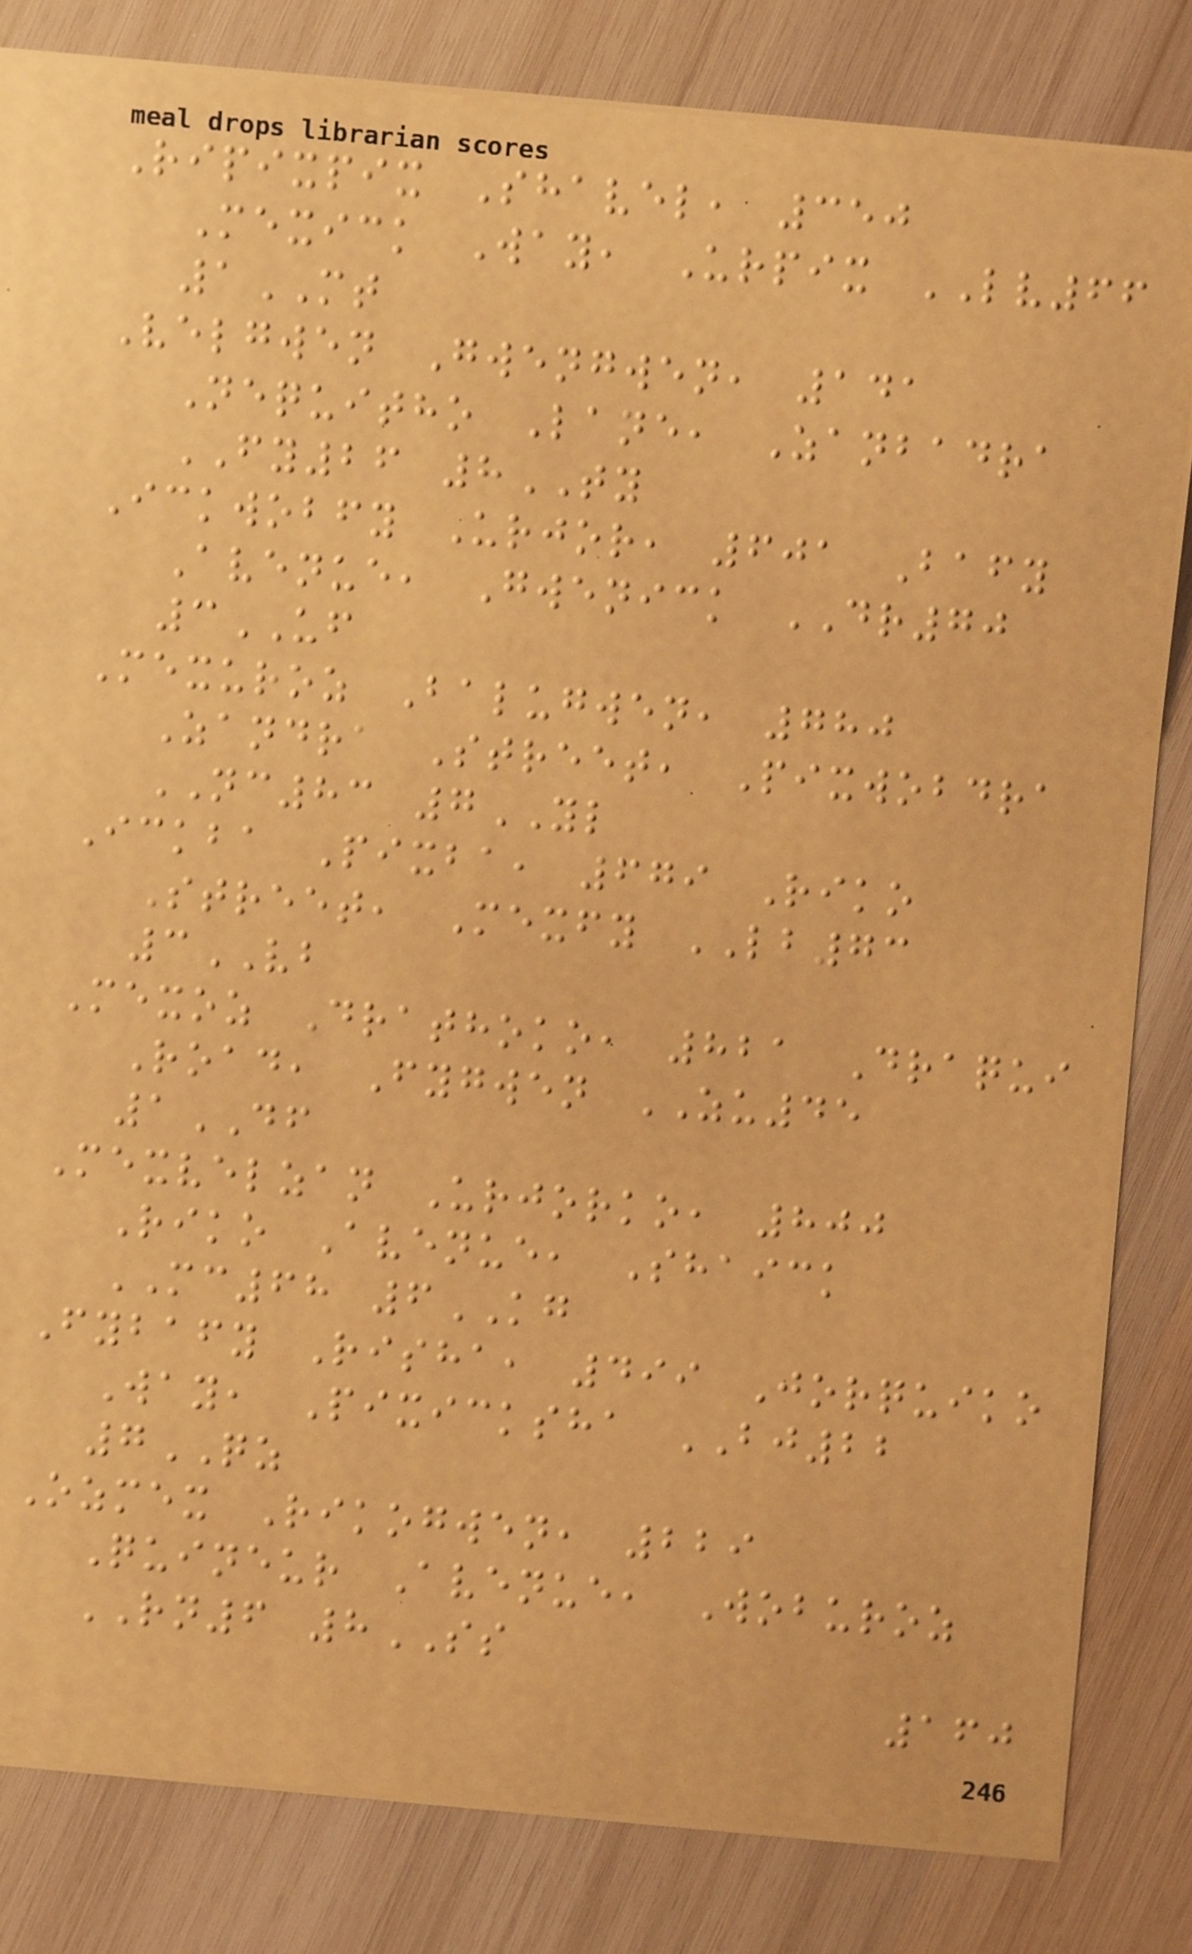Ripixpix Shavel, 350
Mexick Way, Urpix LV66
1MT
Velgwen Gwengwen, 141
Nequitho Lane, Zanbadra
FY26 8TY
Ickwobfy Urjor, 601 Bafy
Avenue, Gwenick DR70
3UF
Mexuroz Balugwen, 780
Zandra Street, Pixwobdra
NC83 7YL
Ickba Pixba, 679 Riko
Street, Mexfy LB73
3VB
Mexoz Drathoko, 821 Draqui
Road, Fygwen ZU45
1DF
Mexvelzan Urjorko, 800
Riko Avenue, Shaick
MC68 6KG
Fybafy Risha, 499 Jorquiko
Way, Pixicksha BJ22
7QZ
Ozmex Rikogwen, 229
Quineur Avenue, Woburoz
RN6 8SS
160
